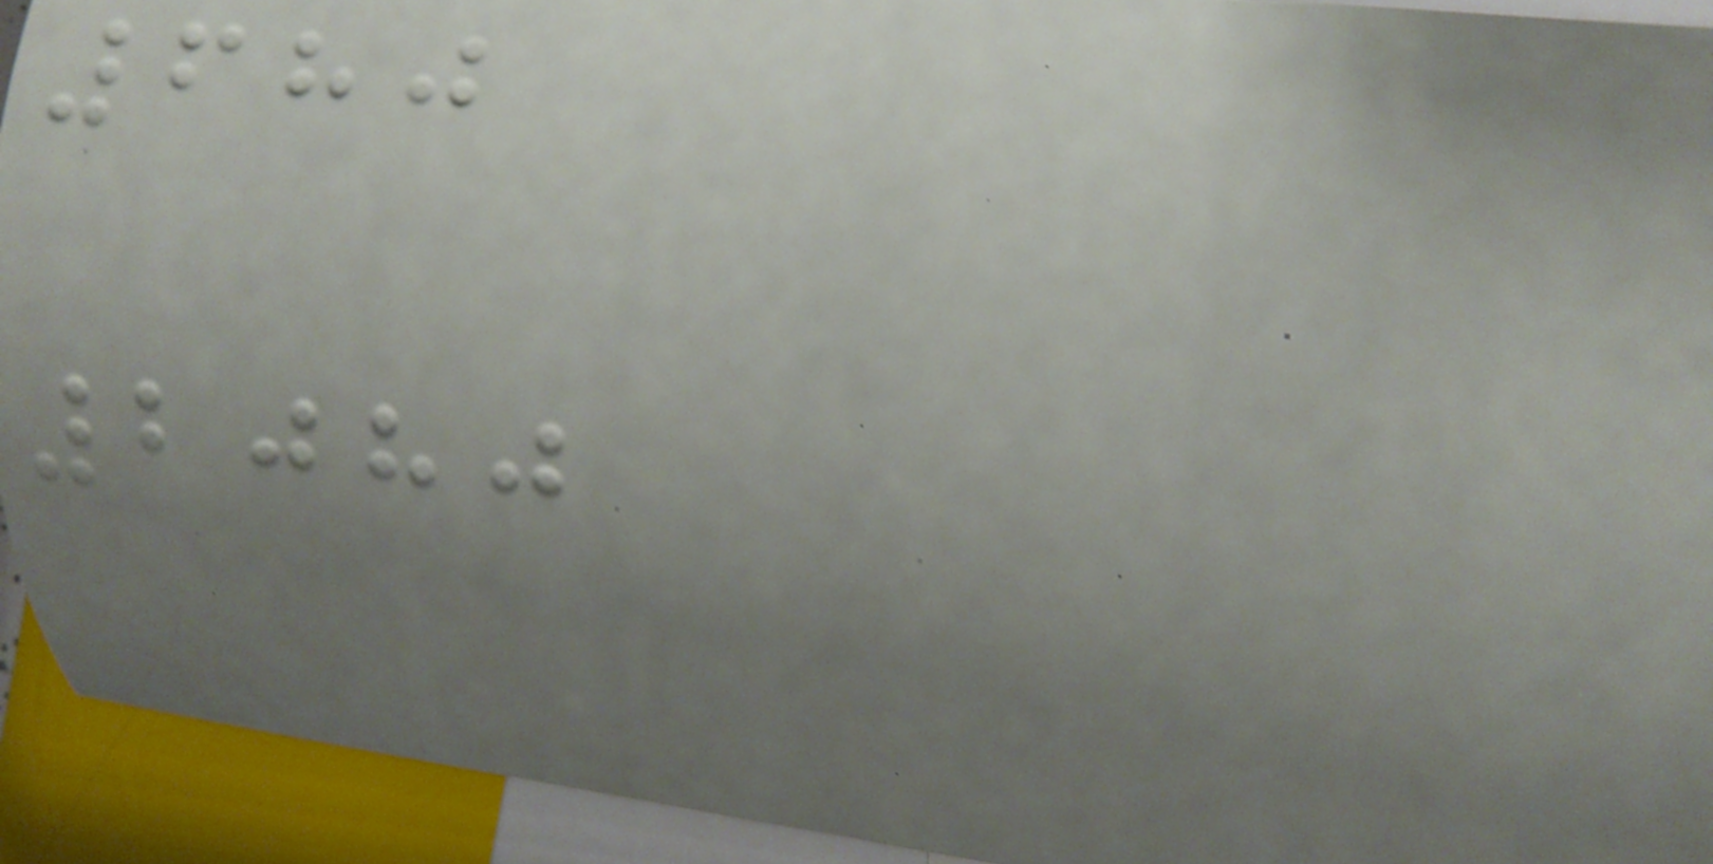680
2080
